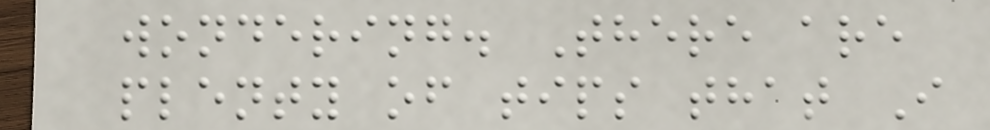wondering. There are
plenty of tips that I
